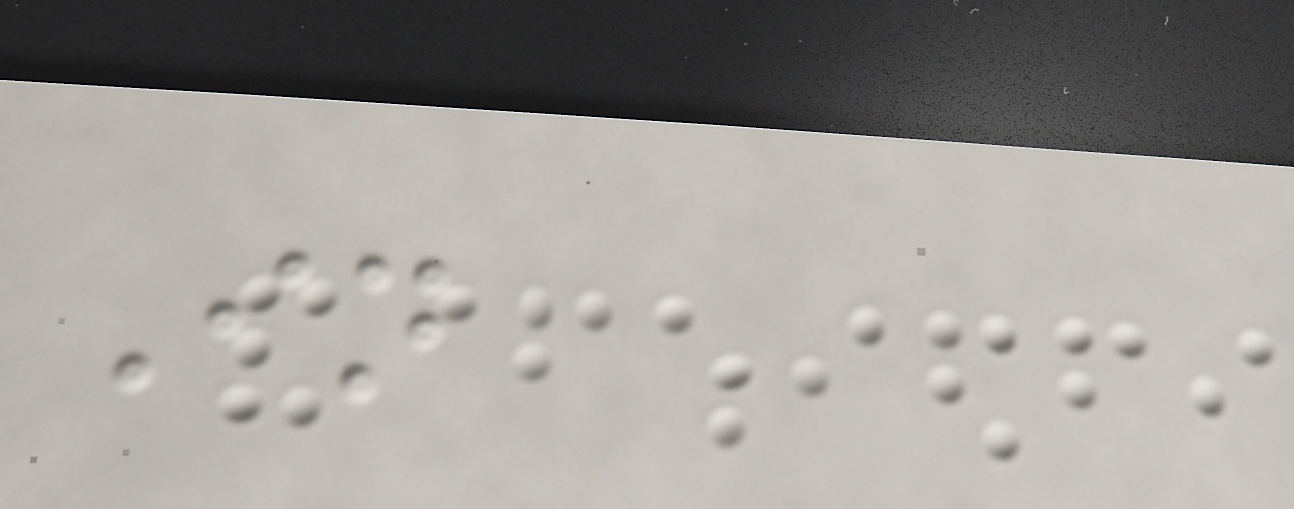In
